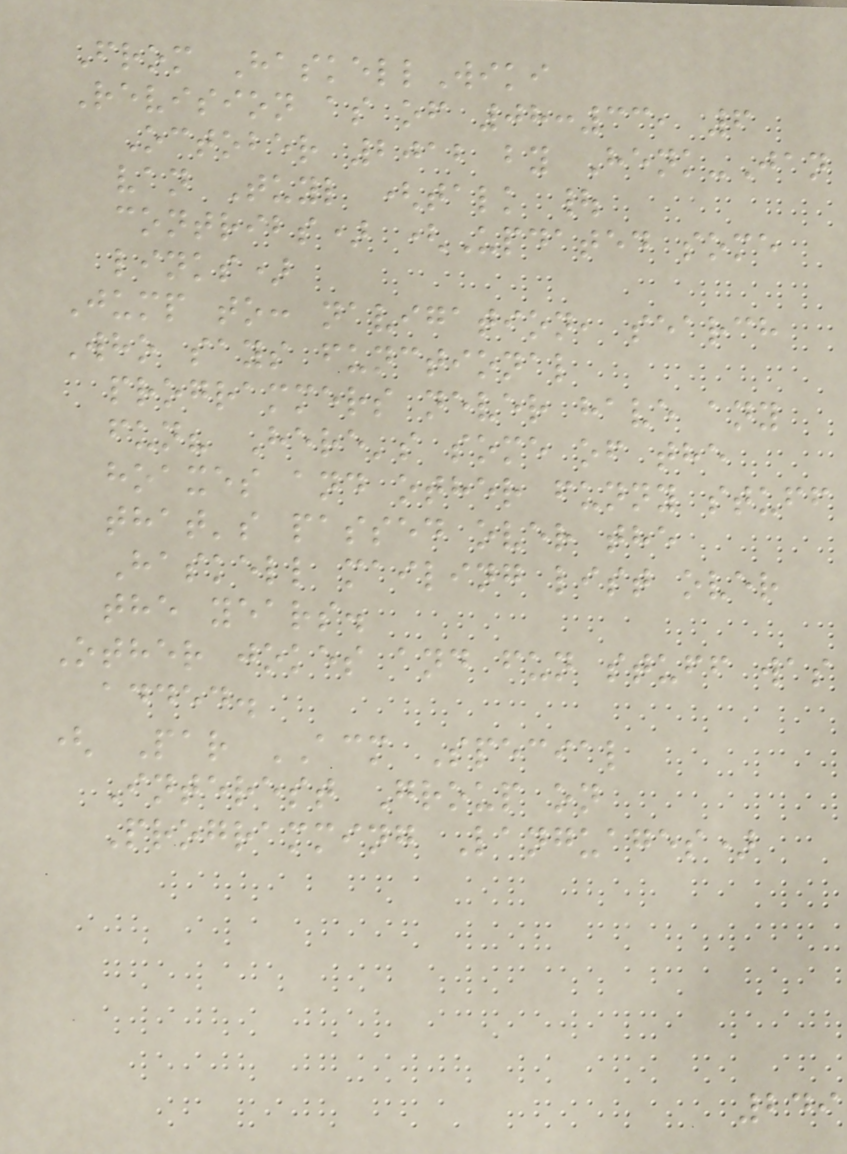From HaskellWiki
Revision as of 08:33, 6
October 2012 by Henk-Jan
van Tuyl (talk |
contribs) (Updated some
links)
Jump to: navigation, search
Who says functional
programmers never have any
fun? Here's some of the
hoaxes and other funny stuff
that's passed over the
Haskell mailing list over
the years.
Other jokes and fun stuff was
added.
( Par ACM Special
Interest Group on
Programming Languages)
249
